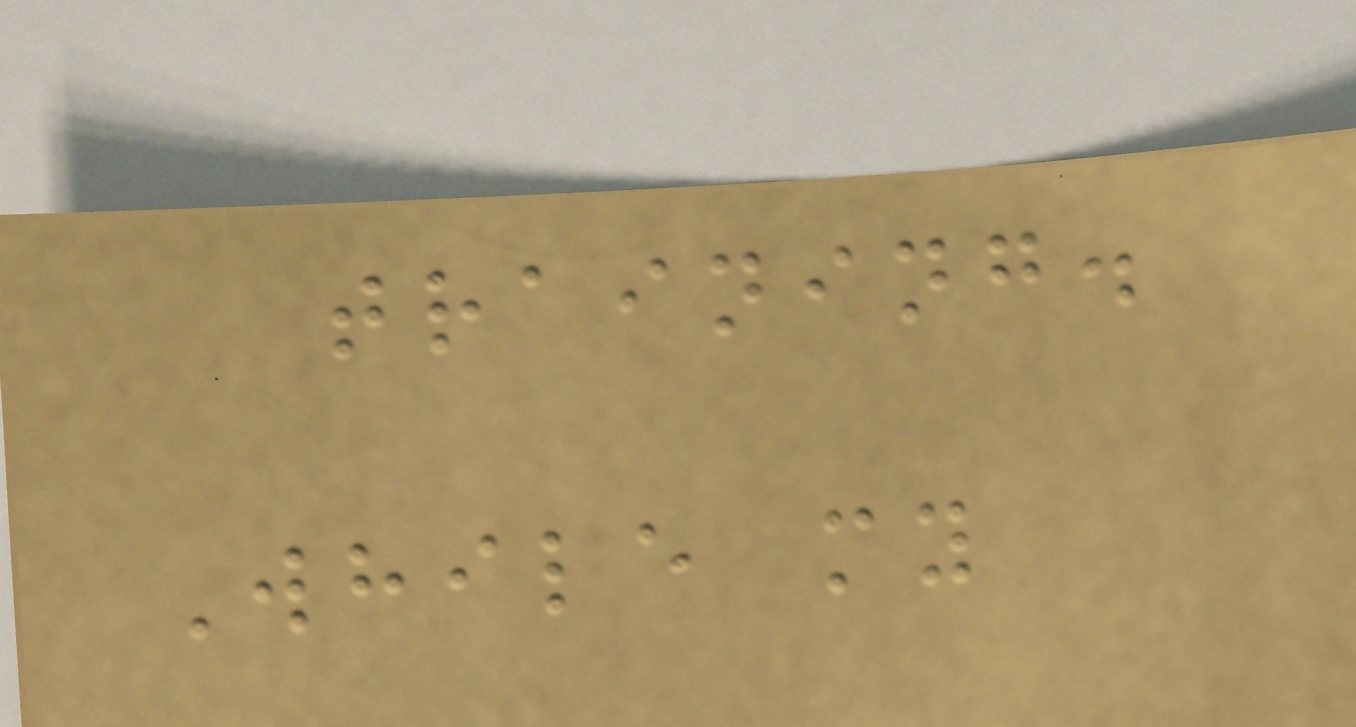training.
While my
